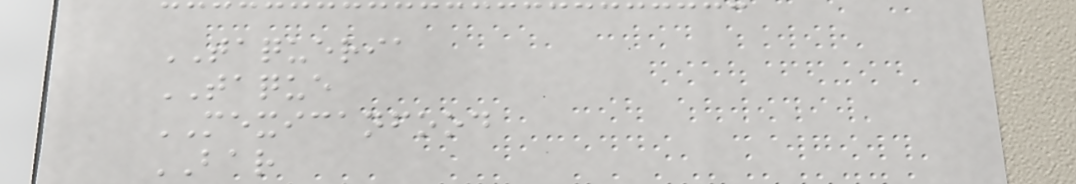TAQUERIA
TAQUE
MEXICANFOOD
BAR
